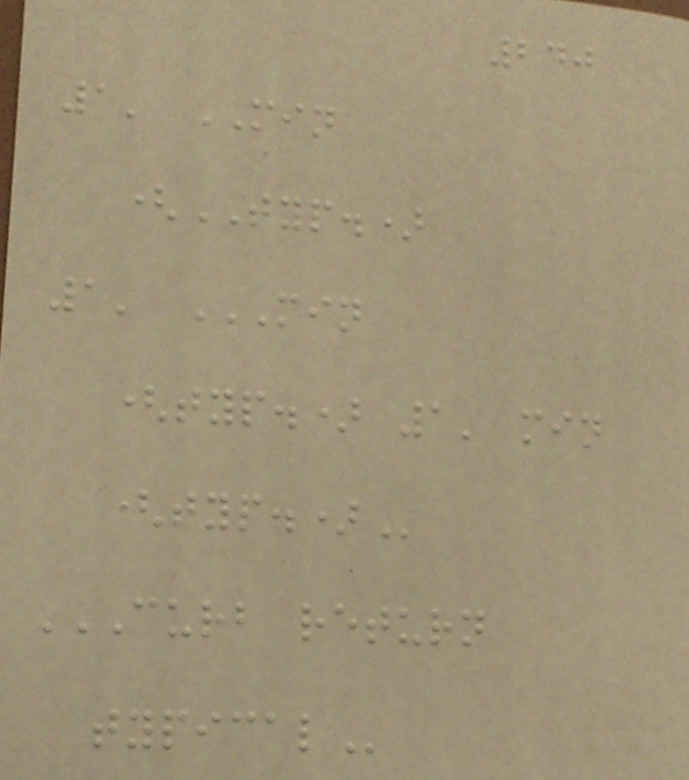240
1' MIN
(TYP.)
1' MIN
(TYP.) 1' MIN
(TYP.)
CURB RETURN
TYPICAL
